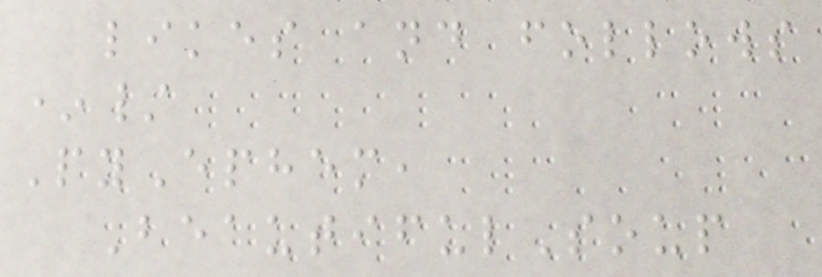likes and follows
*/
PyEphem,
BeautifulSoup
